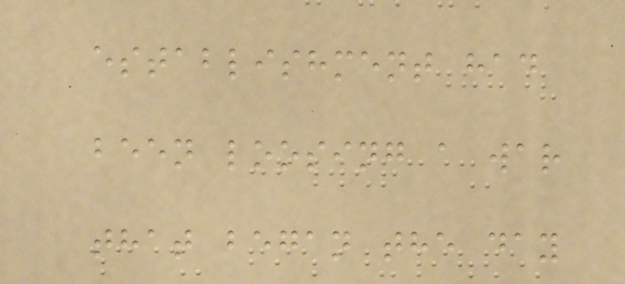establishment had
been loosing a war
that began the day
